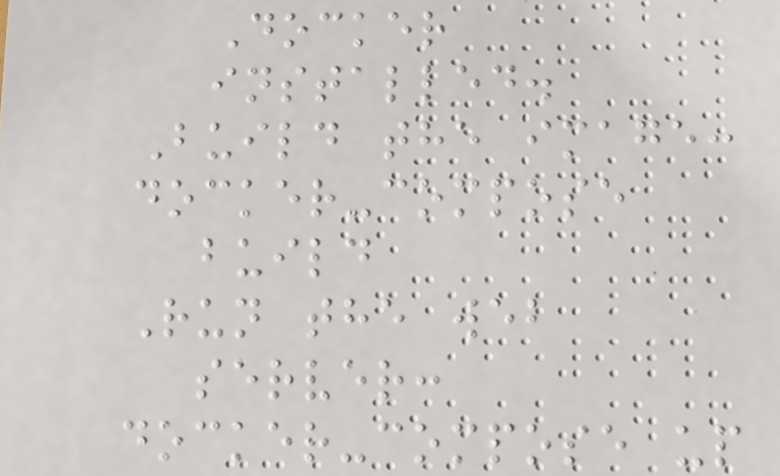Docker
installed.
Build the image:
docker-compose
build
Run the web
server:
docker-compose up
